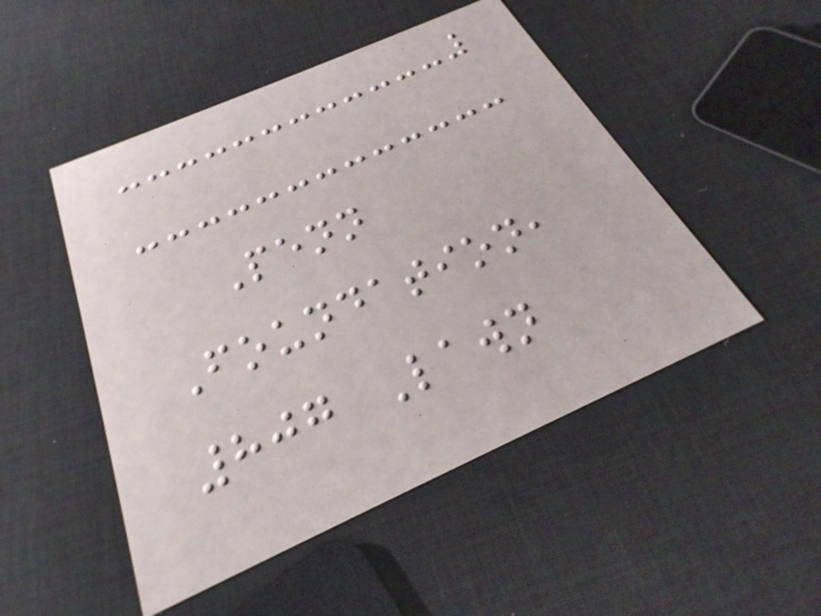Penn
Foundation,
807 Lawn
